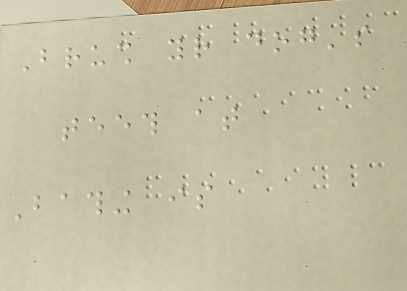Brush your dog's
teeth at
Bathing is
